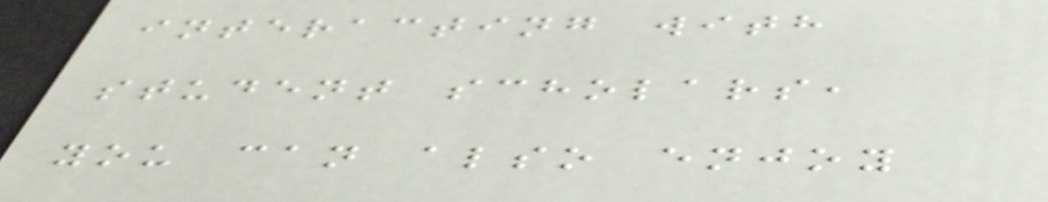interacting with
student scholars,
you can also enjoy
